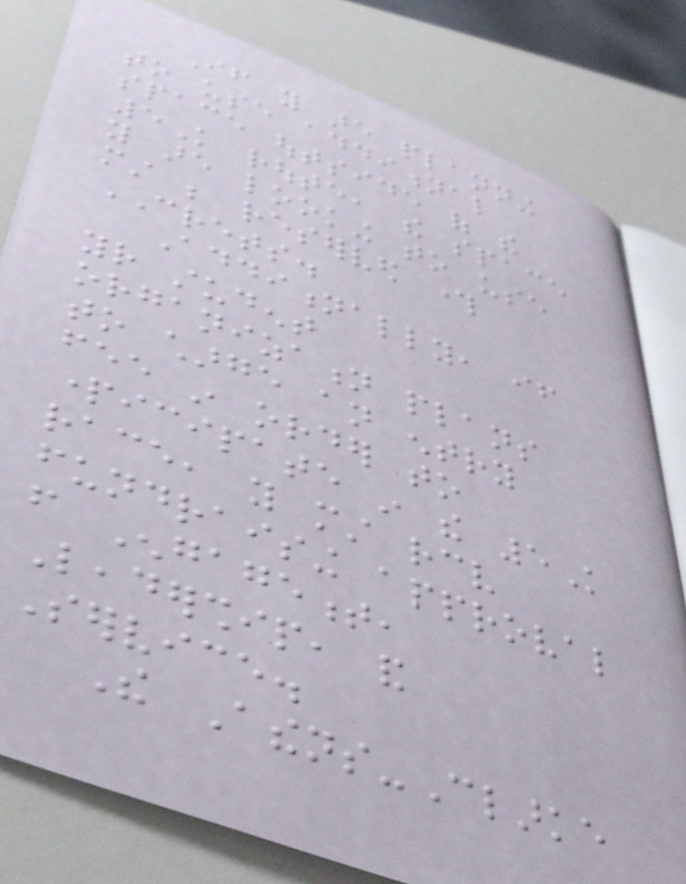If you are planning
to use additional
space outside of the
5K route, the space
you are looking to use
must be reserved through
CRETS.
Additionally, if
your student
organization plans
to charge an entry
fee in order to
participate in the 5K
race, you must receive
fundraising approval
from Engagement,
Leadership, and
Service.
The Athens-Clarke
